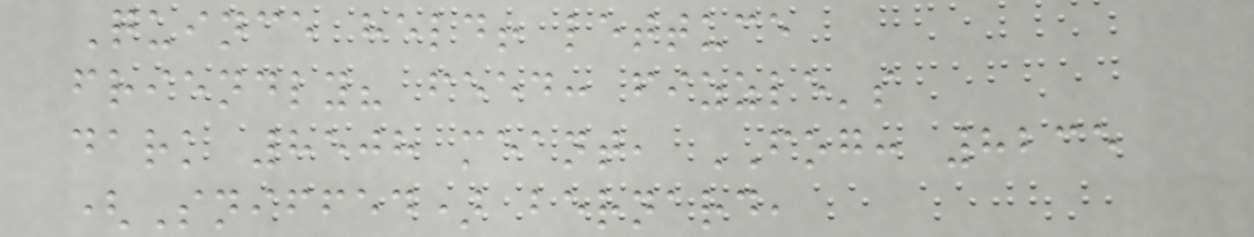Quince held! lettuce
friendly? feed: fizzle's
dark 8508 meant, FOG: 8235
(Sniffed) bernard,
